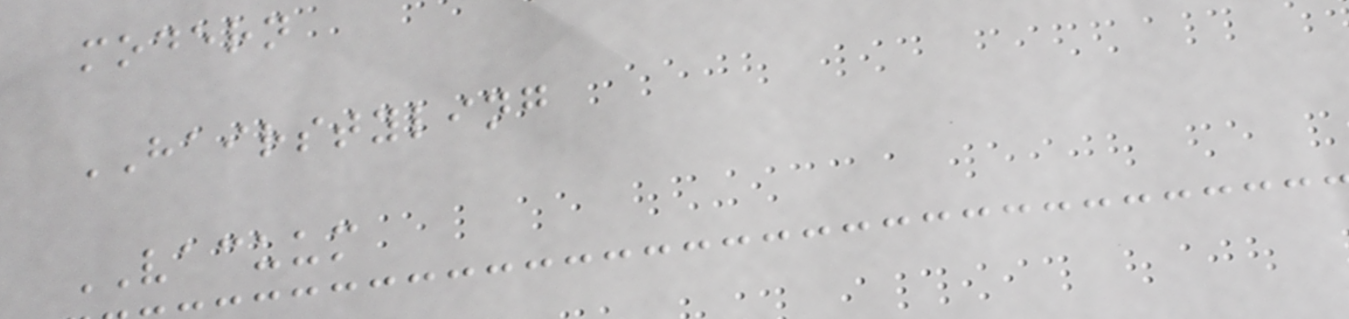modern
HAIRSTYLING
VACUUM
